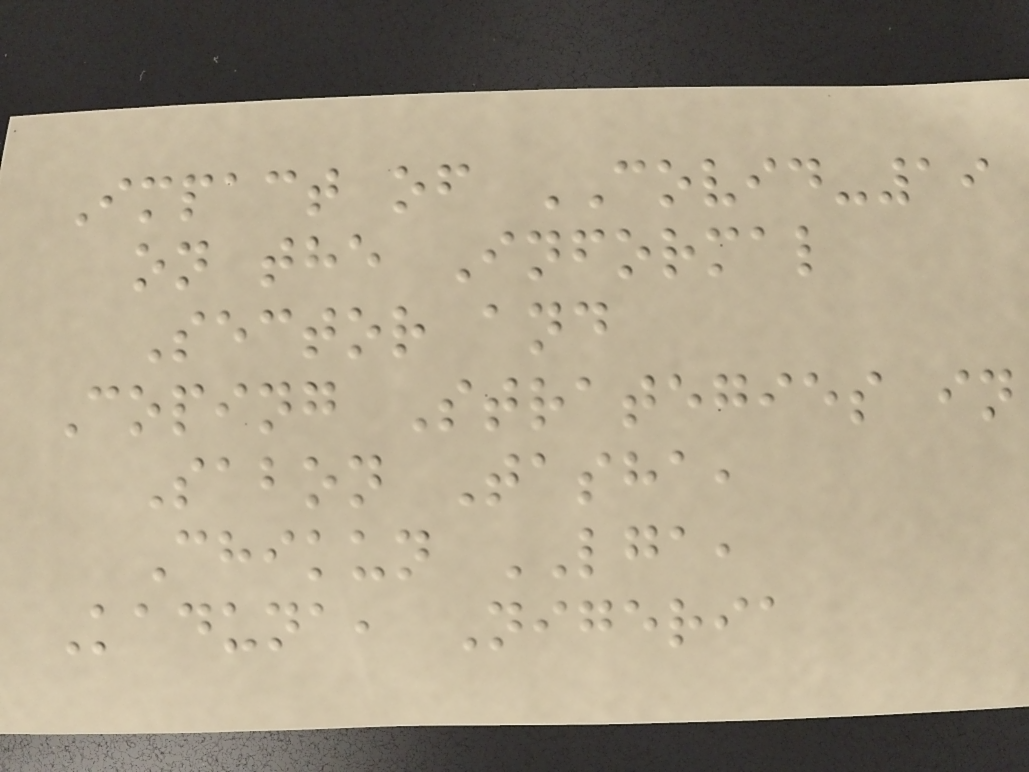Impact of COVID-19
on the Informal
Sector and
Coping Strategies in
Sabon Tasha,
Chikun LGA,
Kaduna, Nigeria
